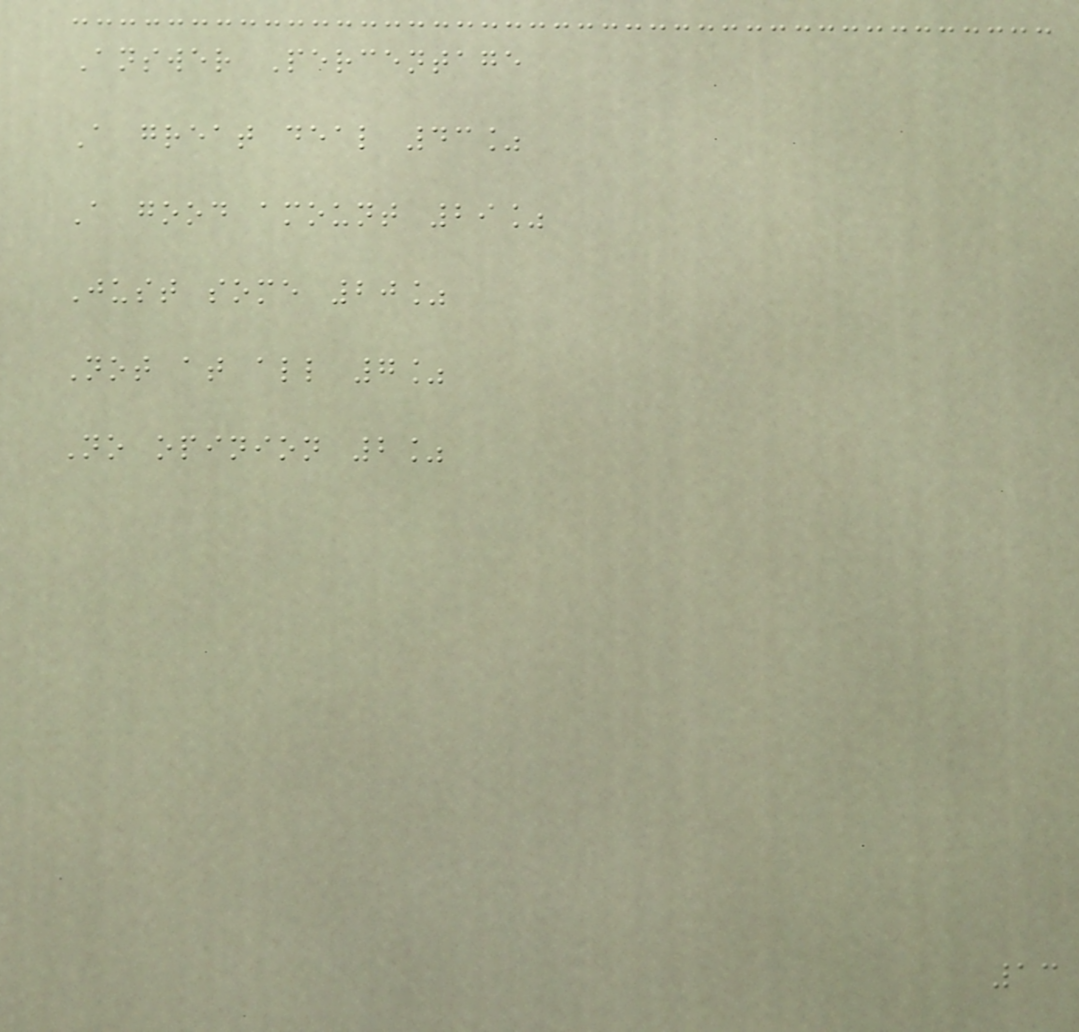Answer Percentage
A great deal 43%
A good amount 29%
Just some 20%
Not at all 7%
No opinion 2%
13
